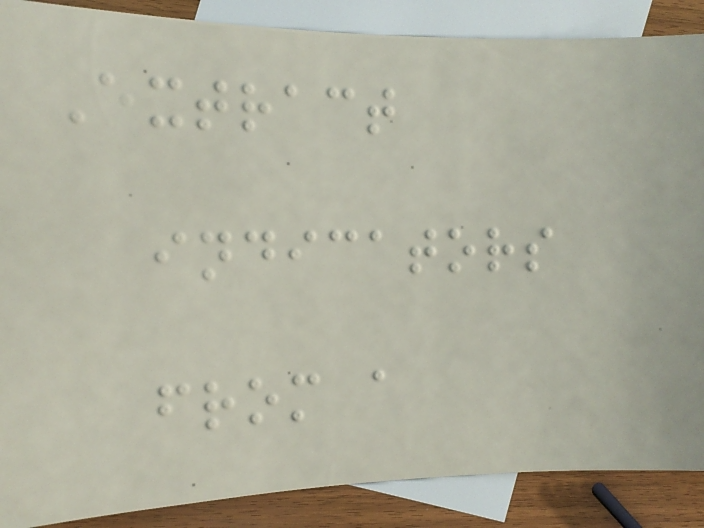Extract
indicators
from a
